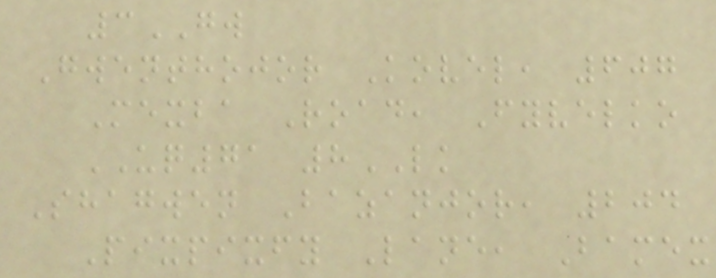3GW
Gwenthojor Kovel, 607
Mexba Road, Fyvelko
UQ71 8LK
Shagwen Bazanjor, 204
Pixpixfy Lane, Bamex
